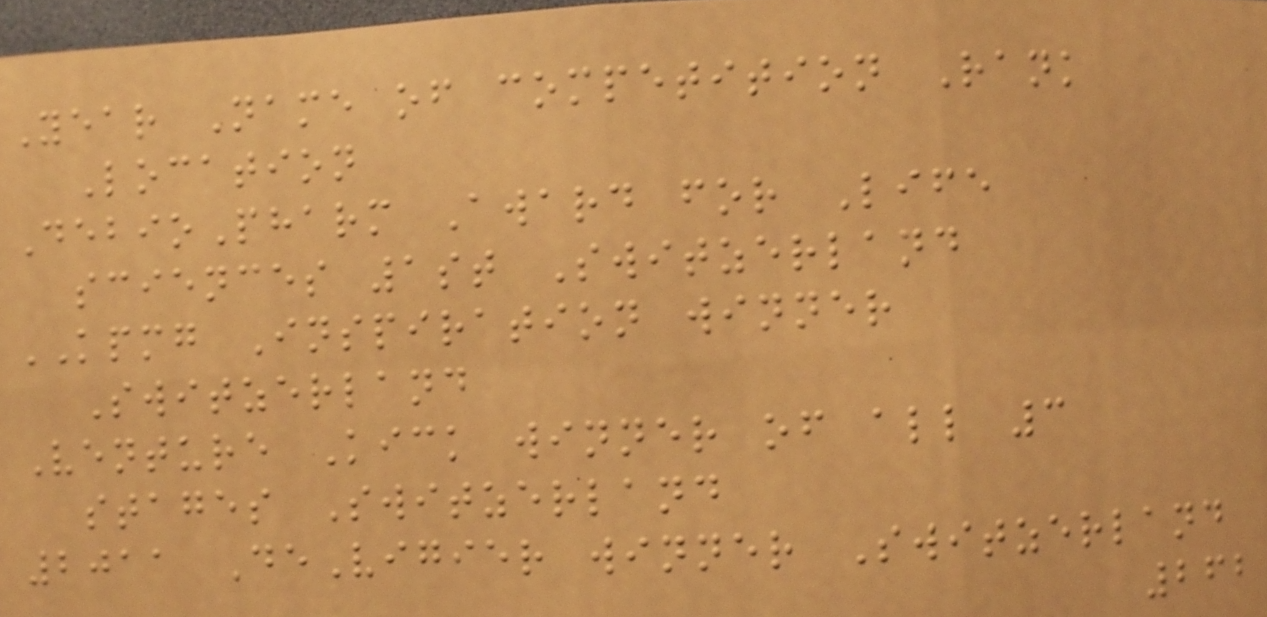Year Name of competition Rank
Location
DebioPharm Award for Life
sciences 1st Switzerland
KPMG Inspiration winner
Switzerland
Venture Kick winner of all 3
stages Switzerland
2011 DeVigier winner Switzerland
262
